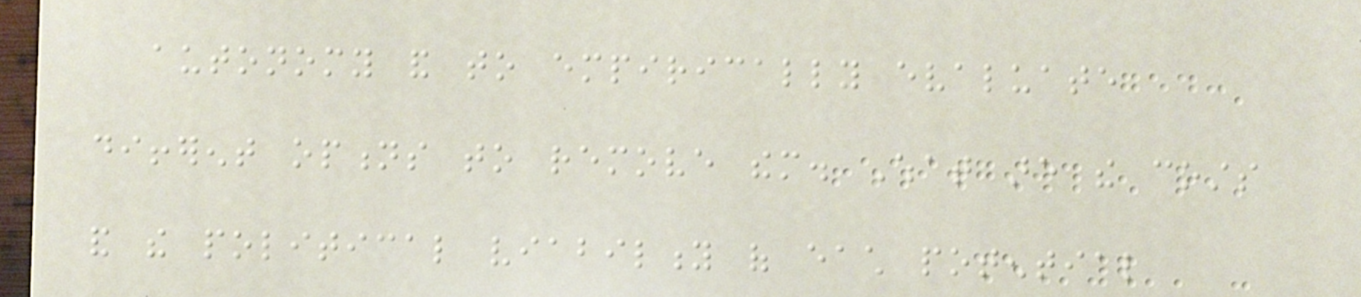autonomy and to empirically evaluate
different options to remove them. What are the costs
and the political viability of each potential
